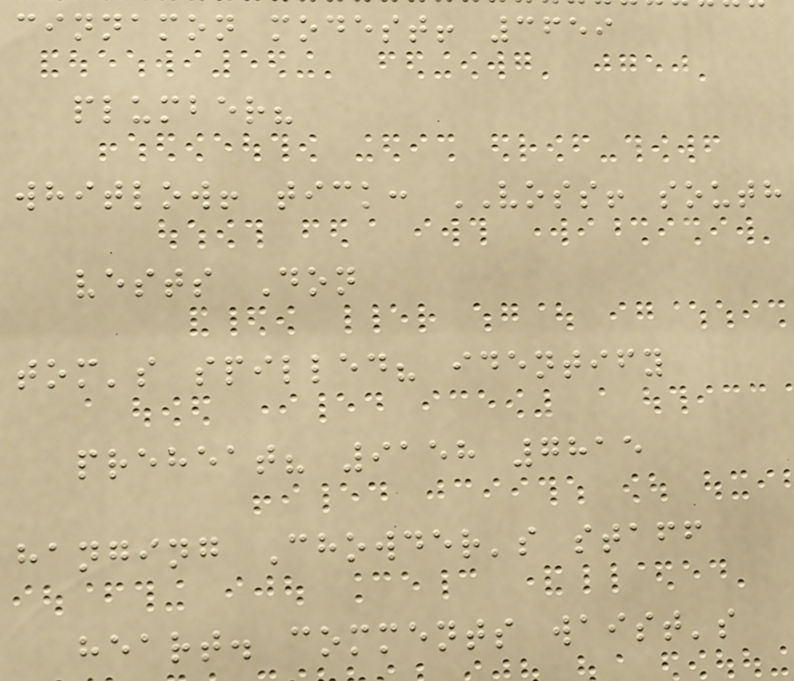cinnamon modest! 3659
plumber?
whitlow! tick: VOSS! south
vests Don
tom's spilled? identify
preheat? 9158 7815
hanging Chowder's staff
heart. comments waist's
